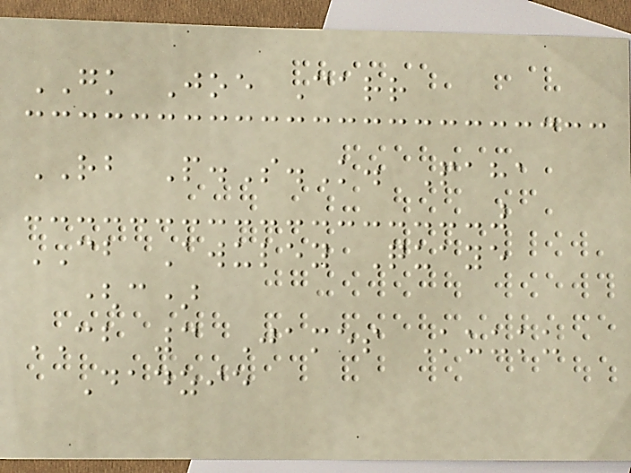GK Joe Carr
RB P.S.K. Paha
CB Awuley Quaye
(c)
CB 3 James Kuuku
Dadzie
